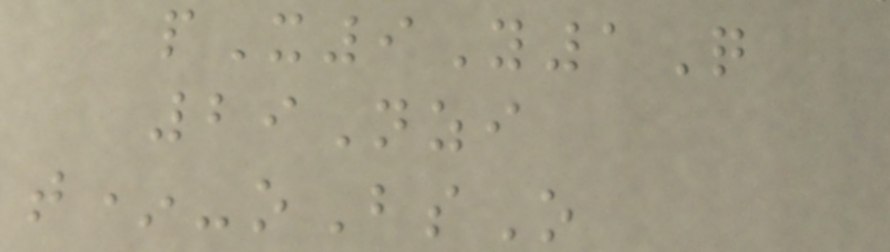pX9Y1Q
29Nzi
t*-oBsO
